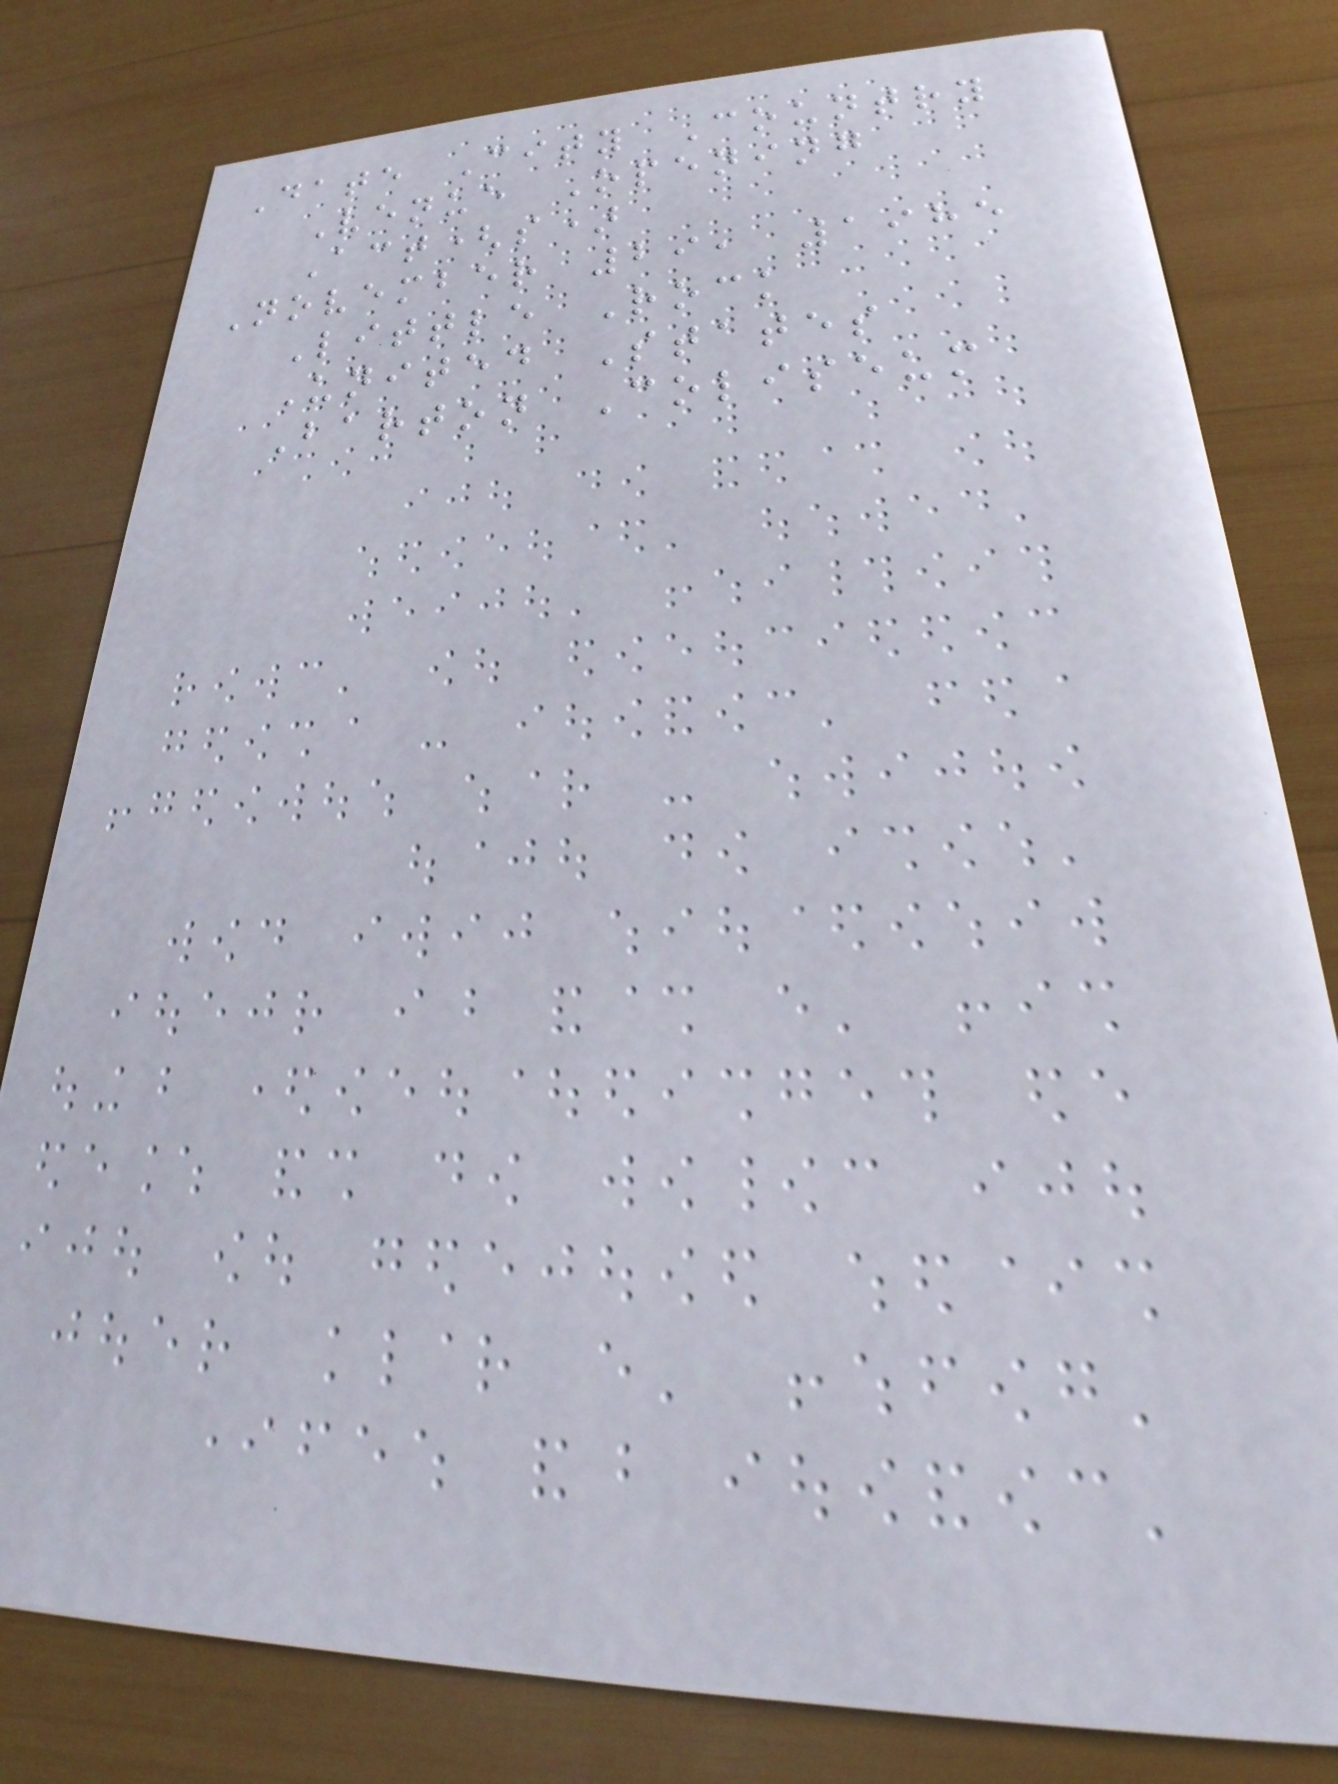Date City Country
Venue Opening
Act(s)
November 29, 1985
Little Rock
United States
Barton Coliseum
